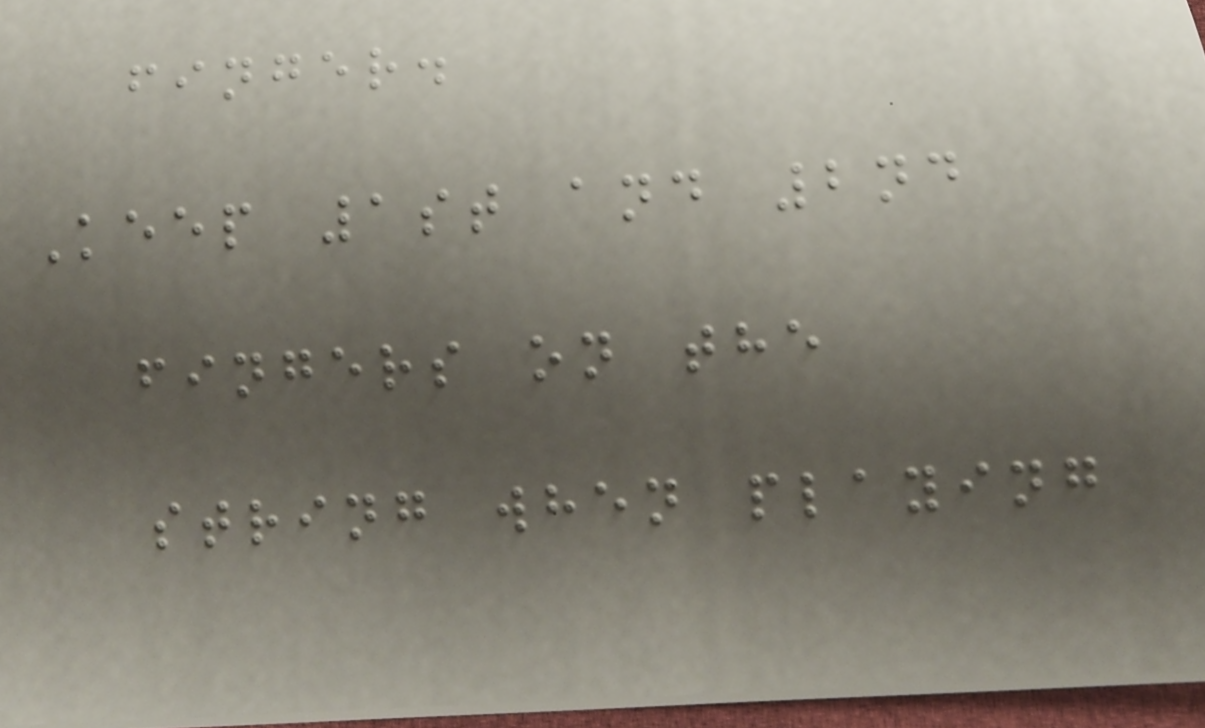finger.
Keep 1st and 2nd
fingers on the
string when playing
